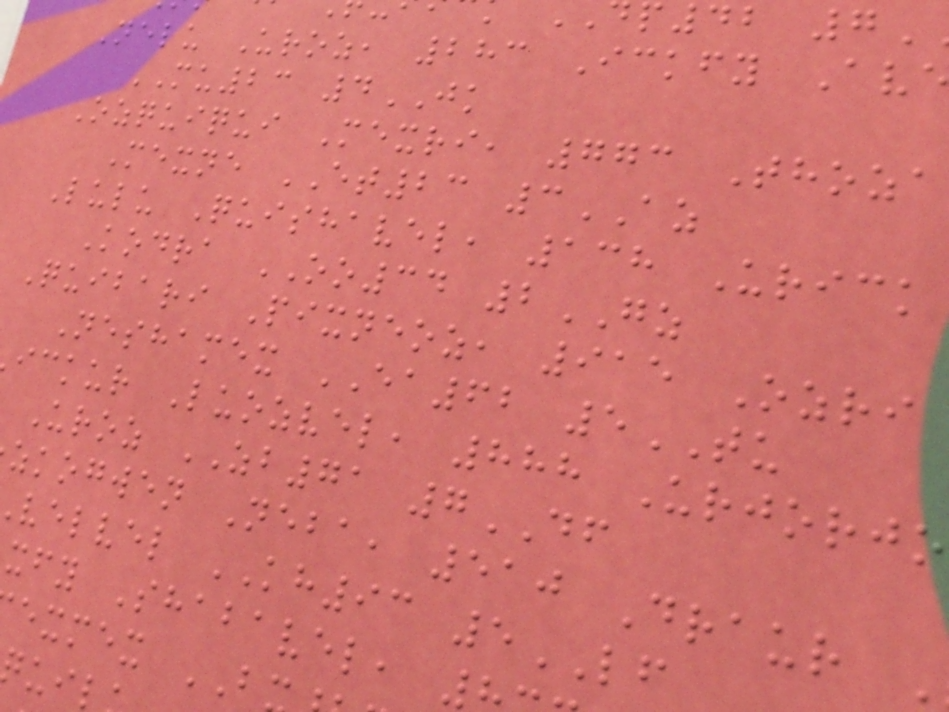Nelu Uroz, 283 Ickfy Av
MU23 4JK
Ozquiqui Mexri, 773 Thoza
Mexne ET23 3AZ
Lulu Quishavel, 138 Urick
Kodra OO34 2GZ
Quibari Pixneoz, 915 Ozri
Neshamex EA62 5TU
ickur Luozvel, 888 Urjorjo
Uroz ZB71 7DF
zkogwen Neba, 510 Draur
velvel KH93 5LF
xfy Shabavel,
